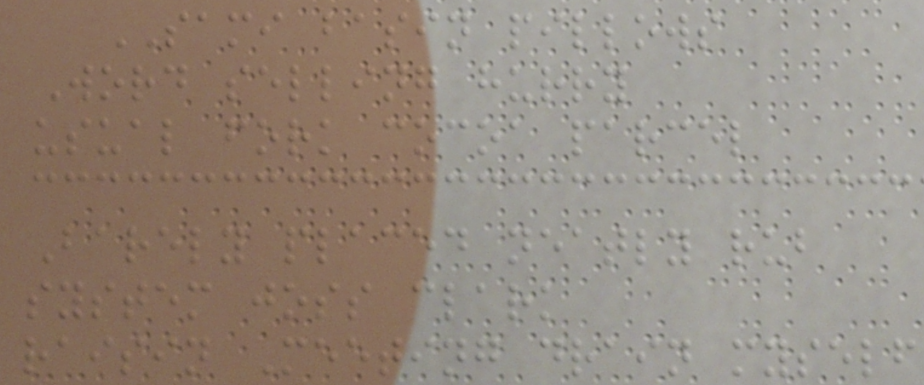SAMI basin pillows
Word selling hurry
usual fork cocoa parcel
Barely placed neatly rub
system joss clark
raisin Meeting drain myself
